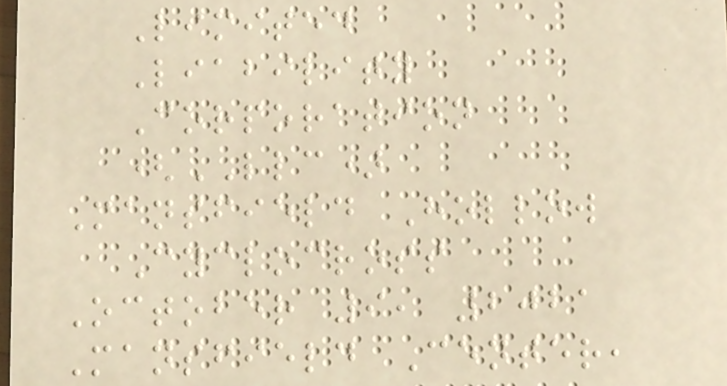Limited
Liability
Corporation
(LLC)
Mansfield Hollow
Cyclocross
October 9, 2021
Mansfield Center,
